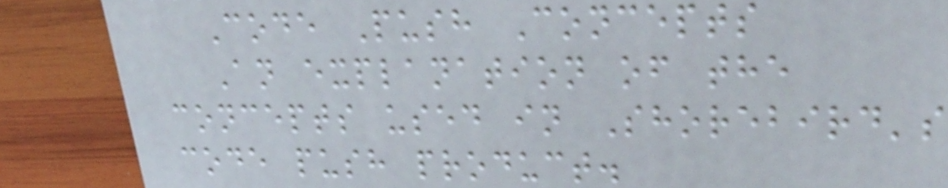Code Push Concepts
An explanation of the
concepts used in Shorebird's
code push product.
